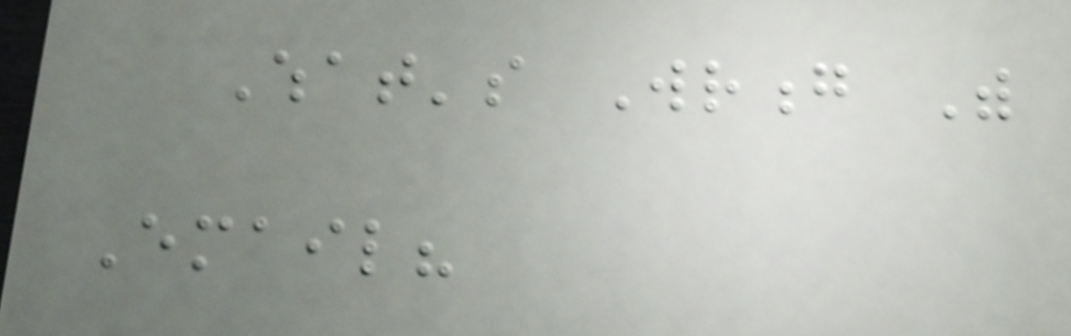What's Wrong With
Email?
